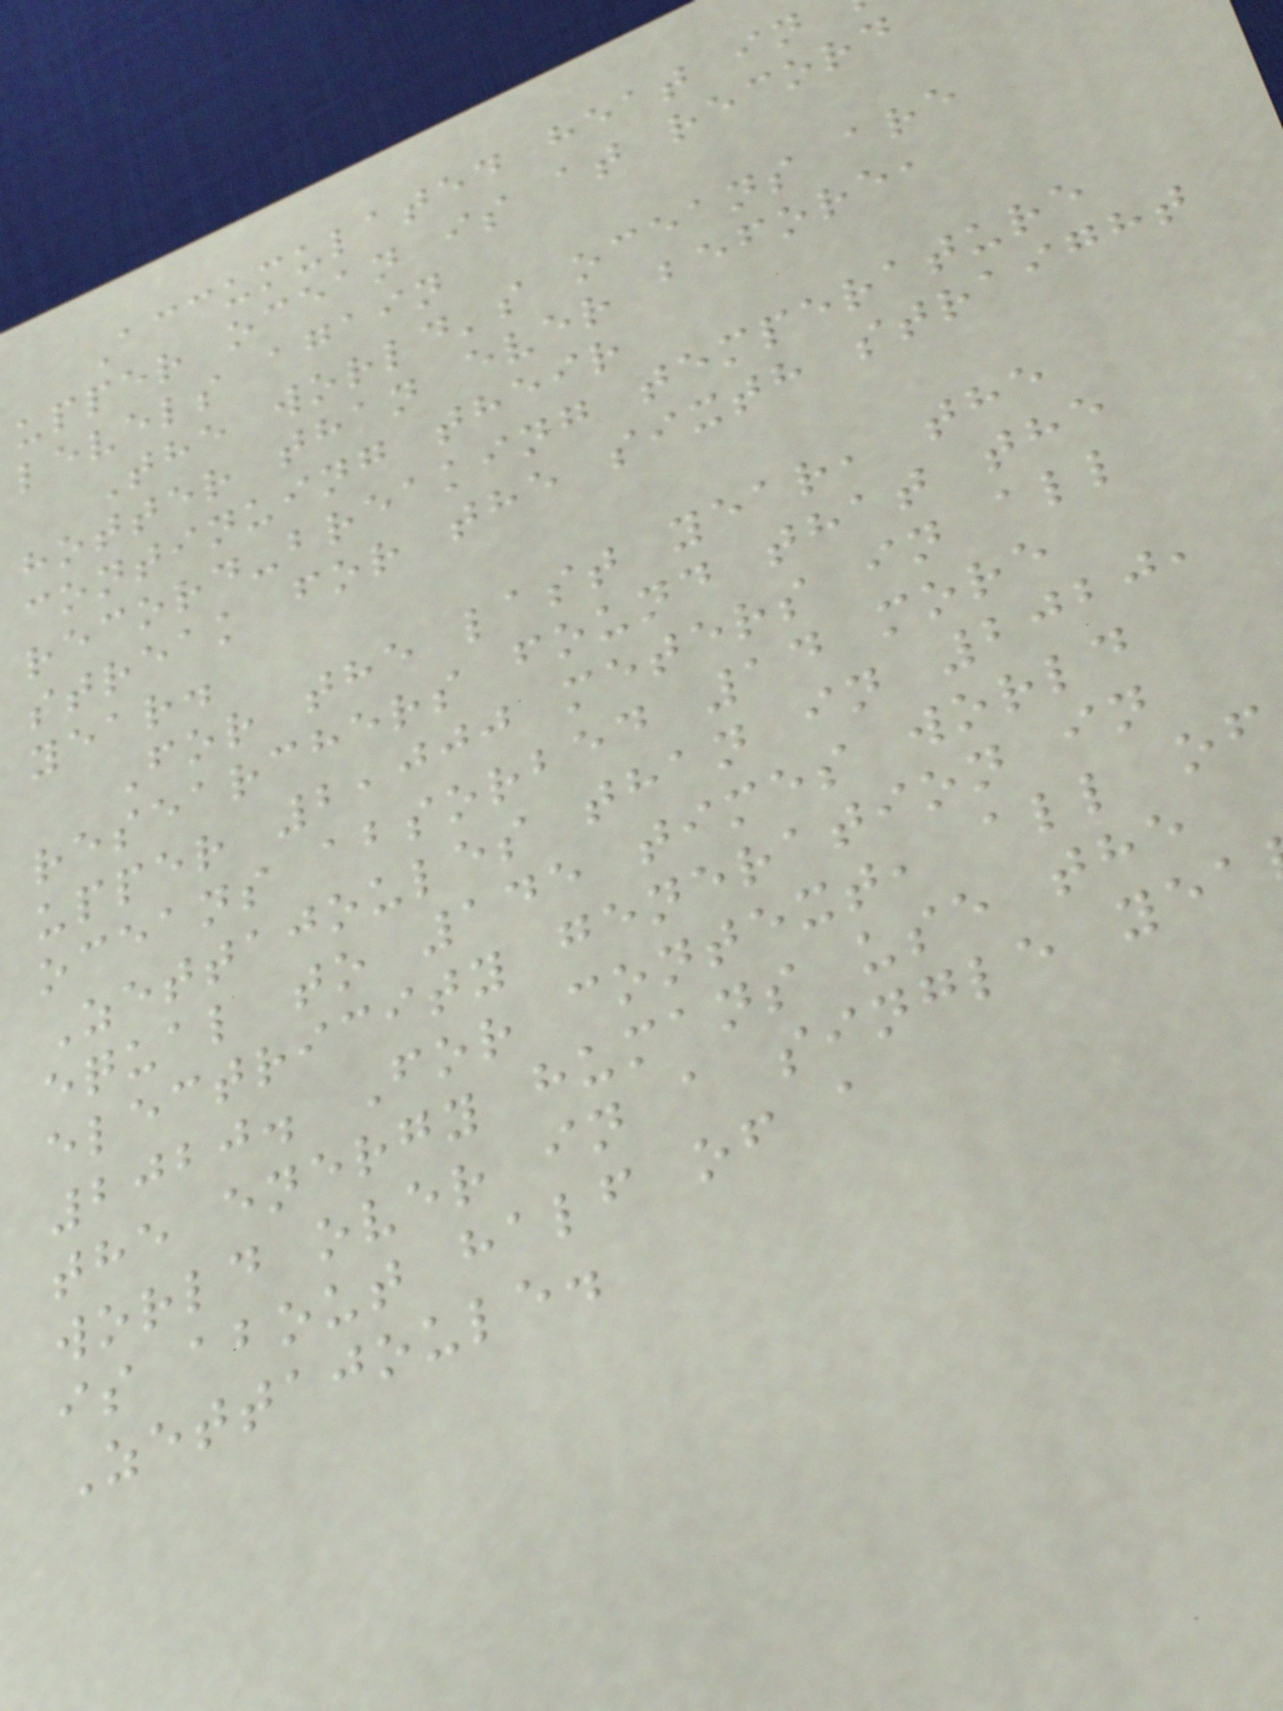Accumulated heat in
upper ocean is at record
levels again
The world's oceans are
hotter than ever before,
continuing their
record-breaking temperature
streak for the sixth straight
year.
For the last year, the
researchers found that the
upper 2,000 meters in all
oceans absorbed 14 more
Zettajoules than in 2020,
equal to 145 times world
electricity generation in
2020. For context, all of
the energy humans use the
world over in a single yea
is about half of a
Zettajoule.
